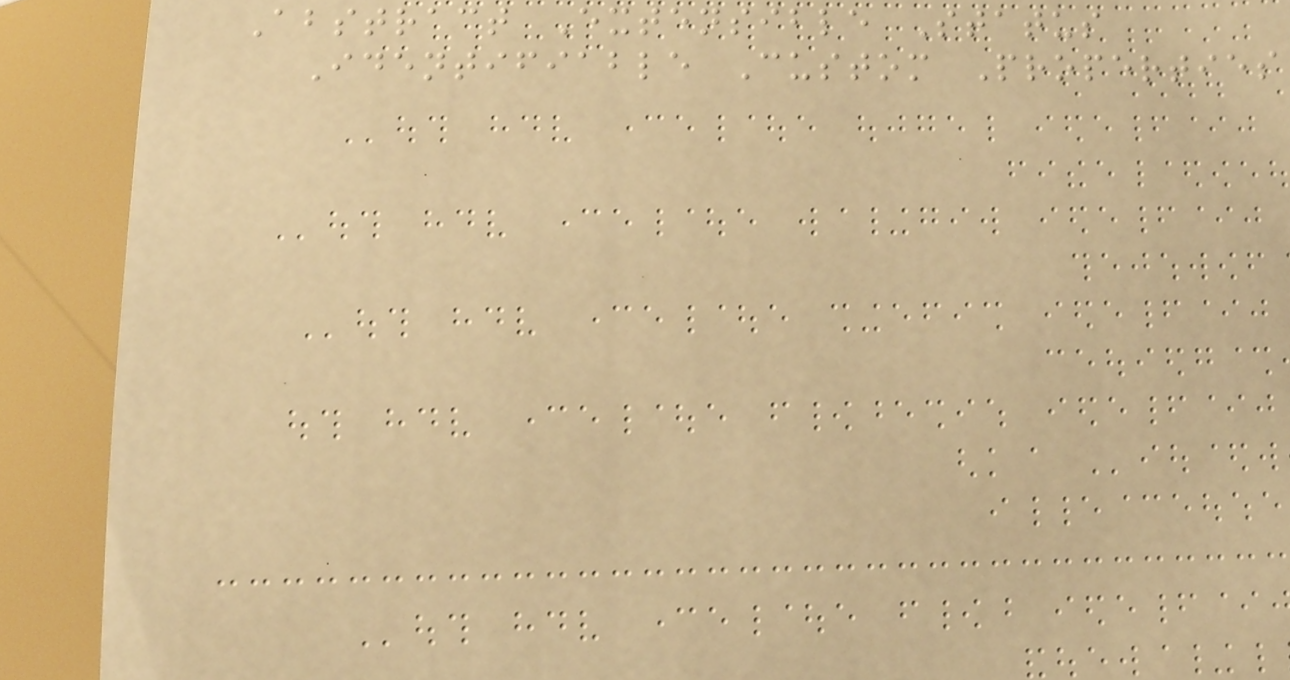Abstract Extensible Status
Identifiable Custom Properties
